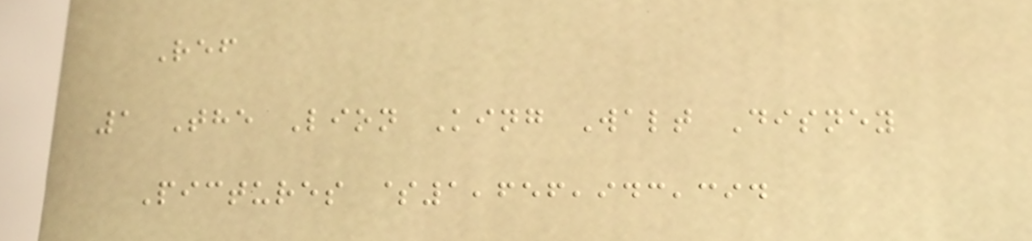Ref
1 The Lion King Walt Disney
Pictures $1,656,943,394
